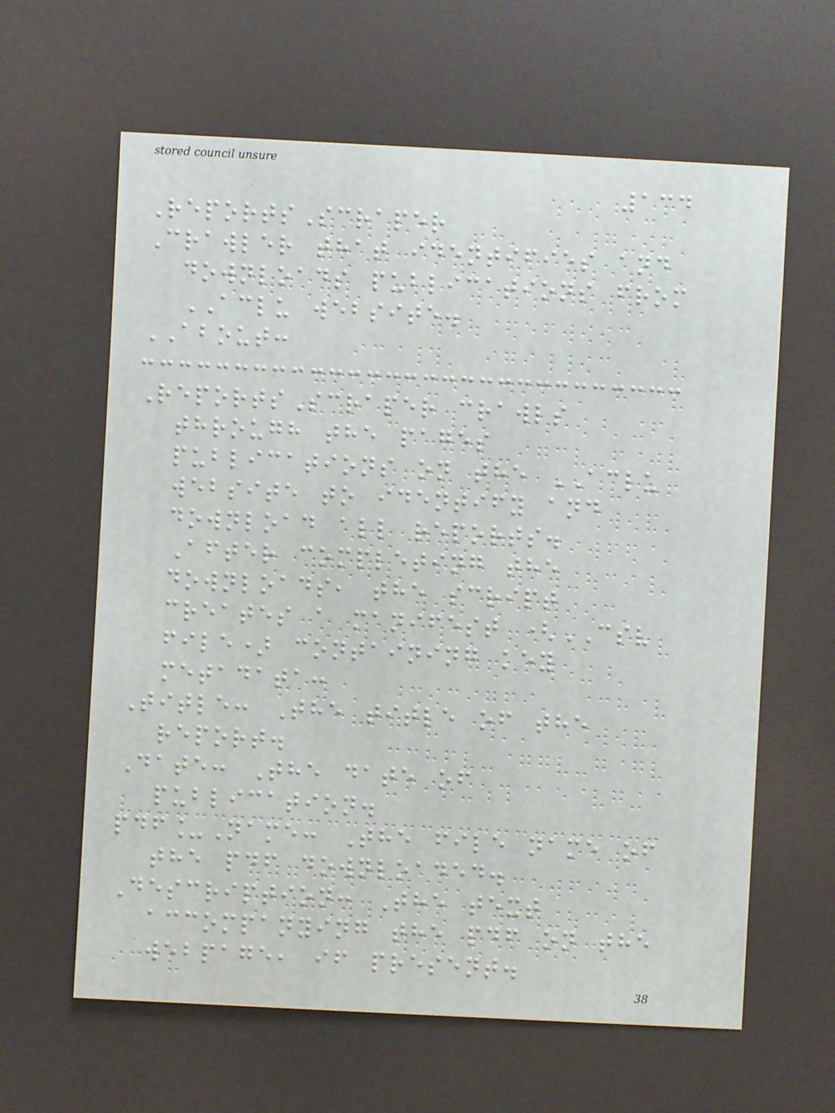134
ReportsScraper
Crawler that identifies and
downloads publications from
ACLU website.
ABOUT:
ReportsScraper crawls
through the pages
publications on the ACLU
website to identify and
download all reports.
After completing the
downloads, the script
creates a manifest (CSV
file) containing key
metadata:
Title: The title of the
report.
Date: The date of
publication.
pdf_Name: The file name of
the pdf downloaded.
Description: The text
accompanying the pdf on the
webpage, if present.
